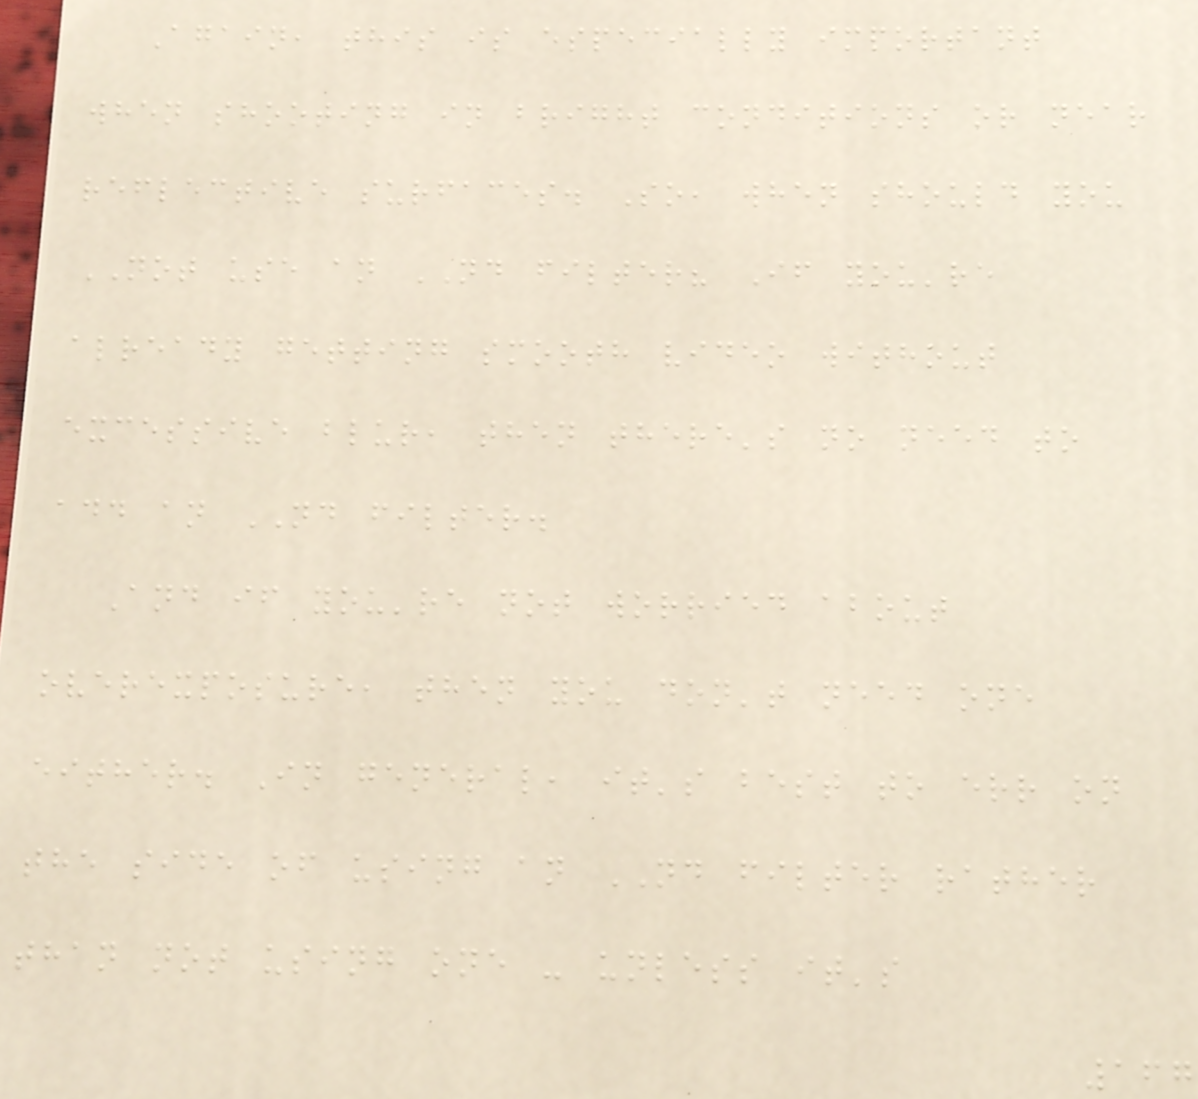Again, this is especially important
when shooting in bright conditions or near
reflective surfaces. So, when should you
NOT use an ND filter? If you're
already getting smooth video without
excessive blur, then there's no need to
add an ND filter.
And if you're not worried about
overexposure, then you don't need one
either. In general, it's best to err on
the side of using an ND filter rather
than not using one - unless it's
167
